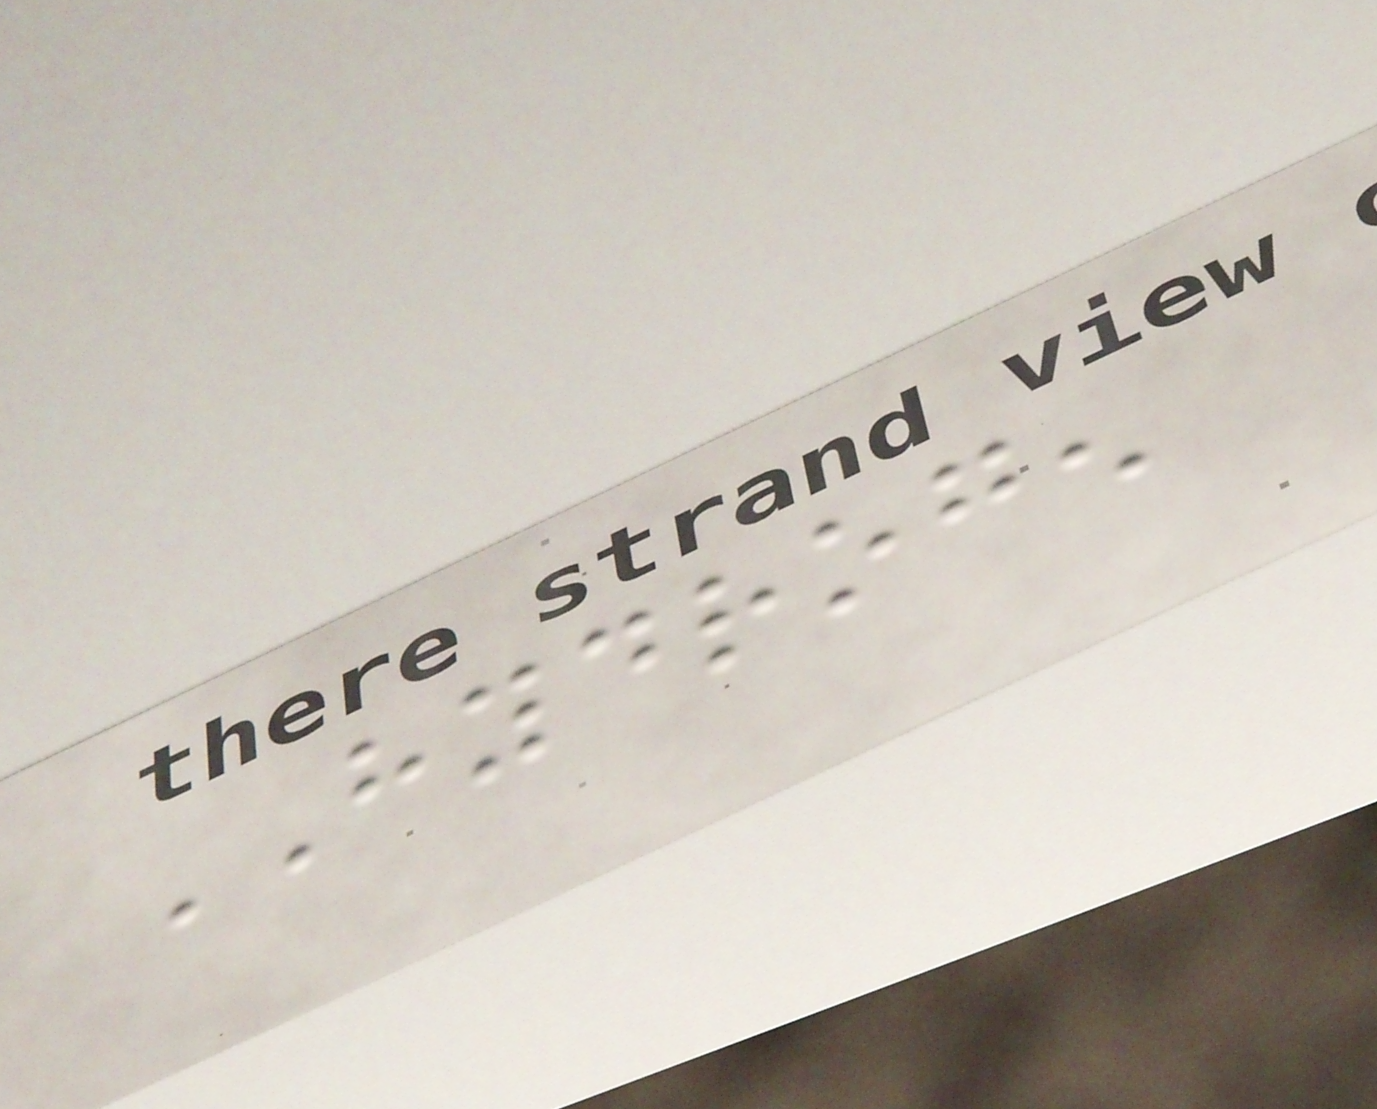HYDROGEN
